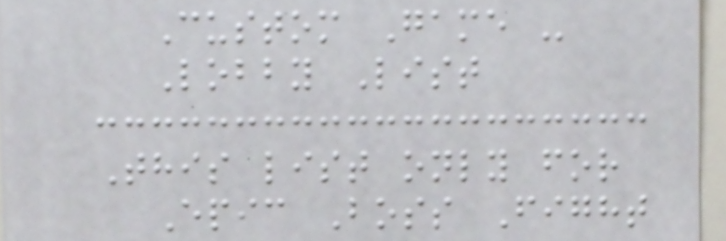Custom Game -
Lobby List
This list only for
Epic Boss Fight
